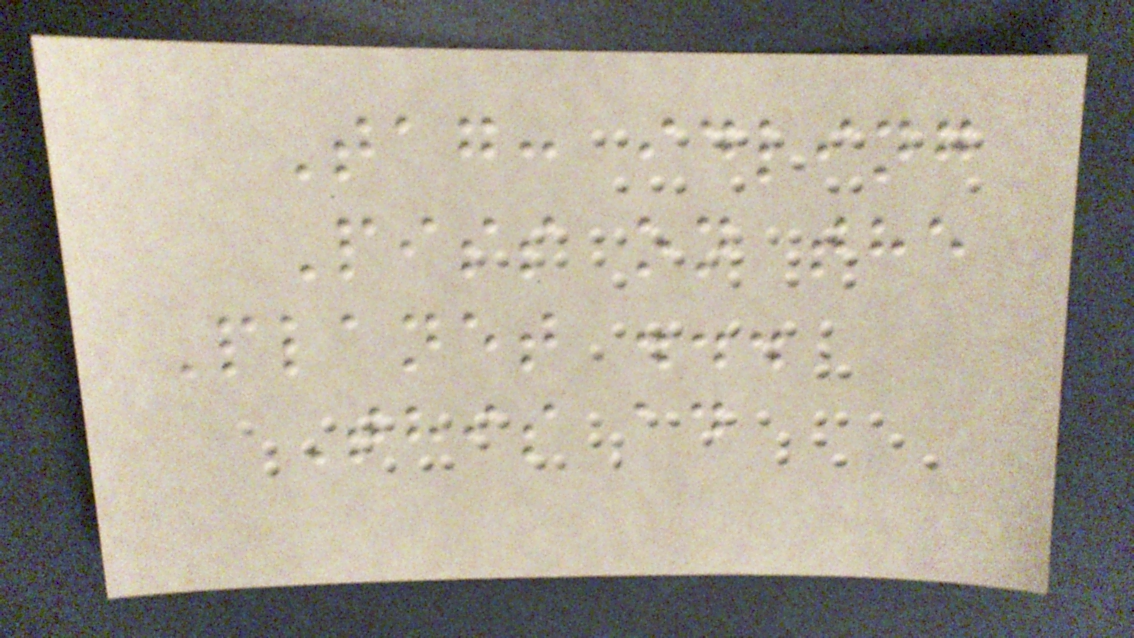Tag: idling
Piss on the
Planet ...
This ad
